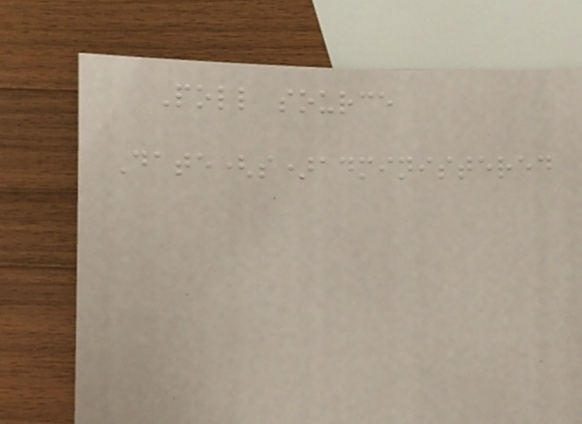Poll source
Date(s)administered
